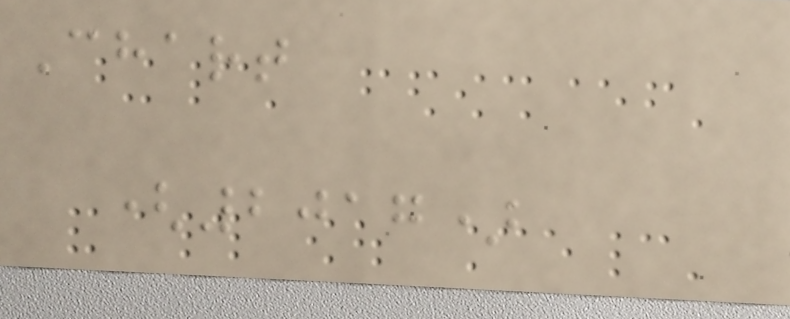Chart
(2017)
